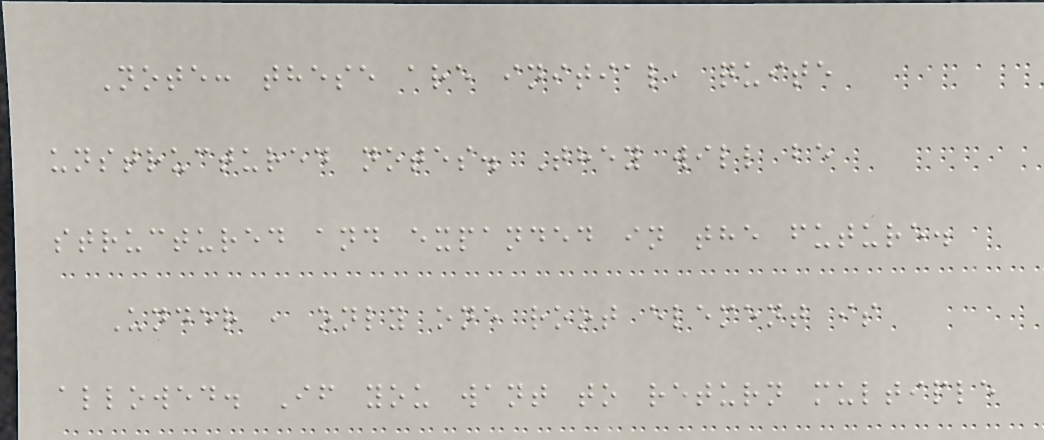Note: these are initial, quite
unstructured notes. They will be
structured and expanded in the future.
Under , only one root element is
allowed. If you want to return multiple
